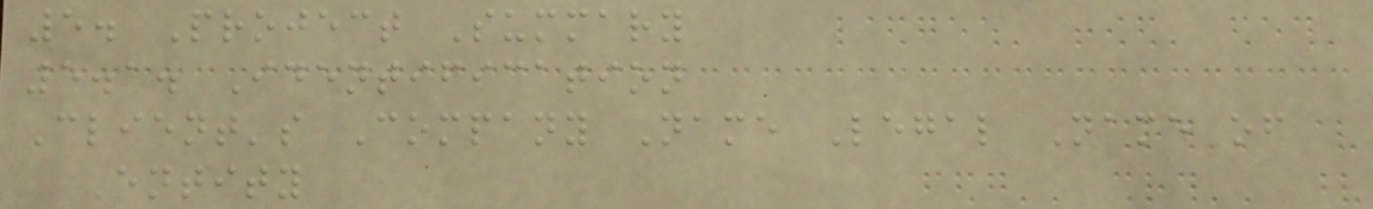5. Project Summary
5.1. Identification
Client's Company Name Legal Name of
Entity
